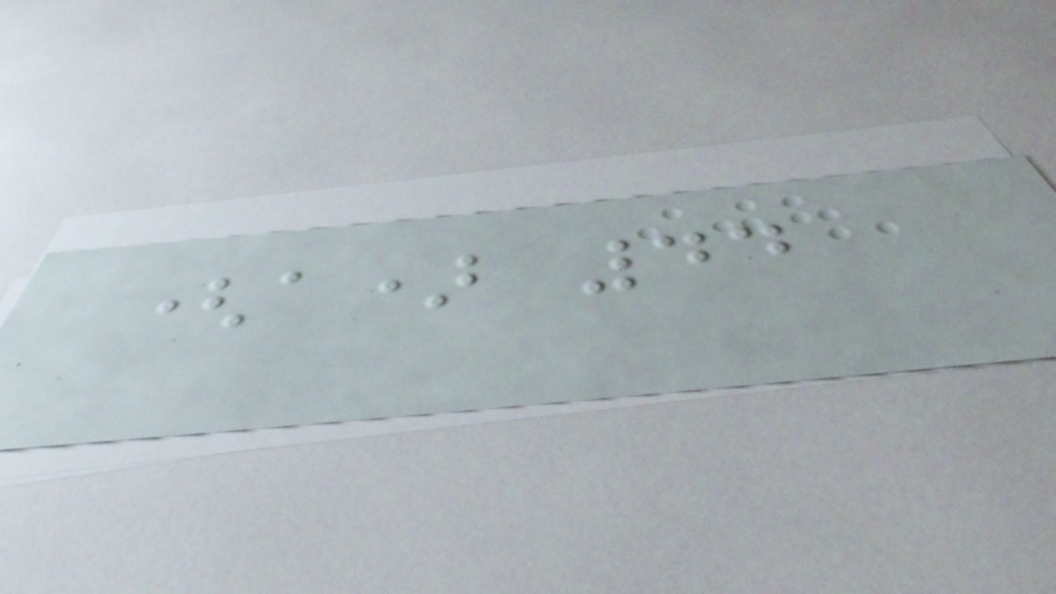(a) 44
